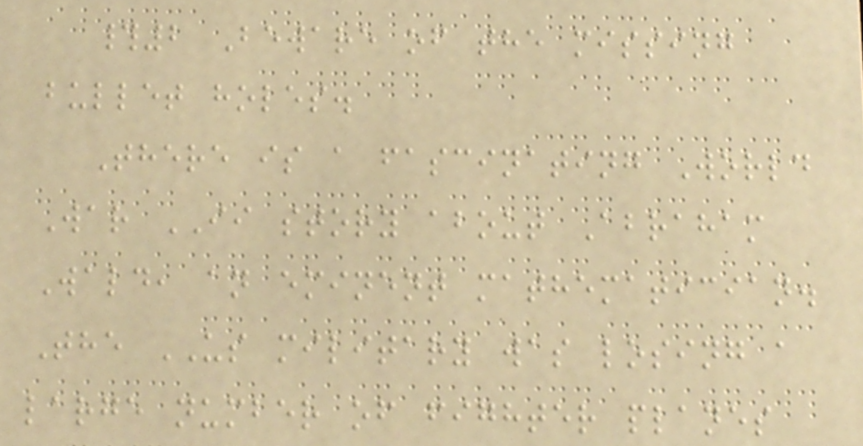#2 Beware of the missing
bullet holes.
There is a fascinating World
War II story about Abraham
Wald, an eminent mathematician.
The US military was losing a
large number of fighter planes
